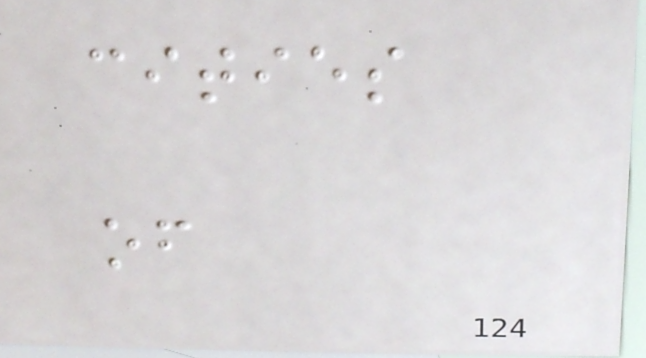cities
of
